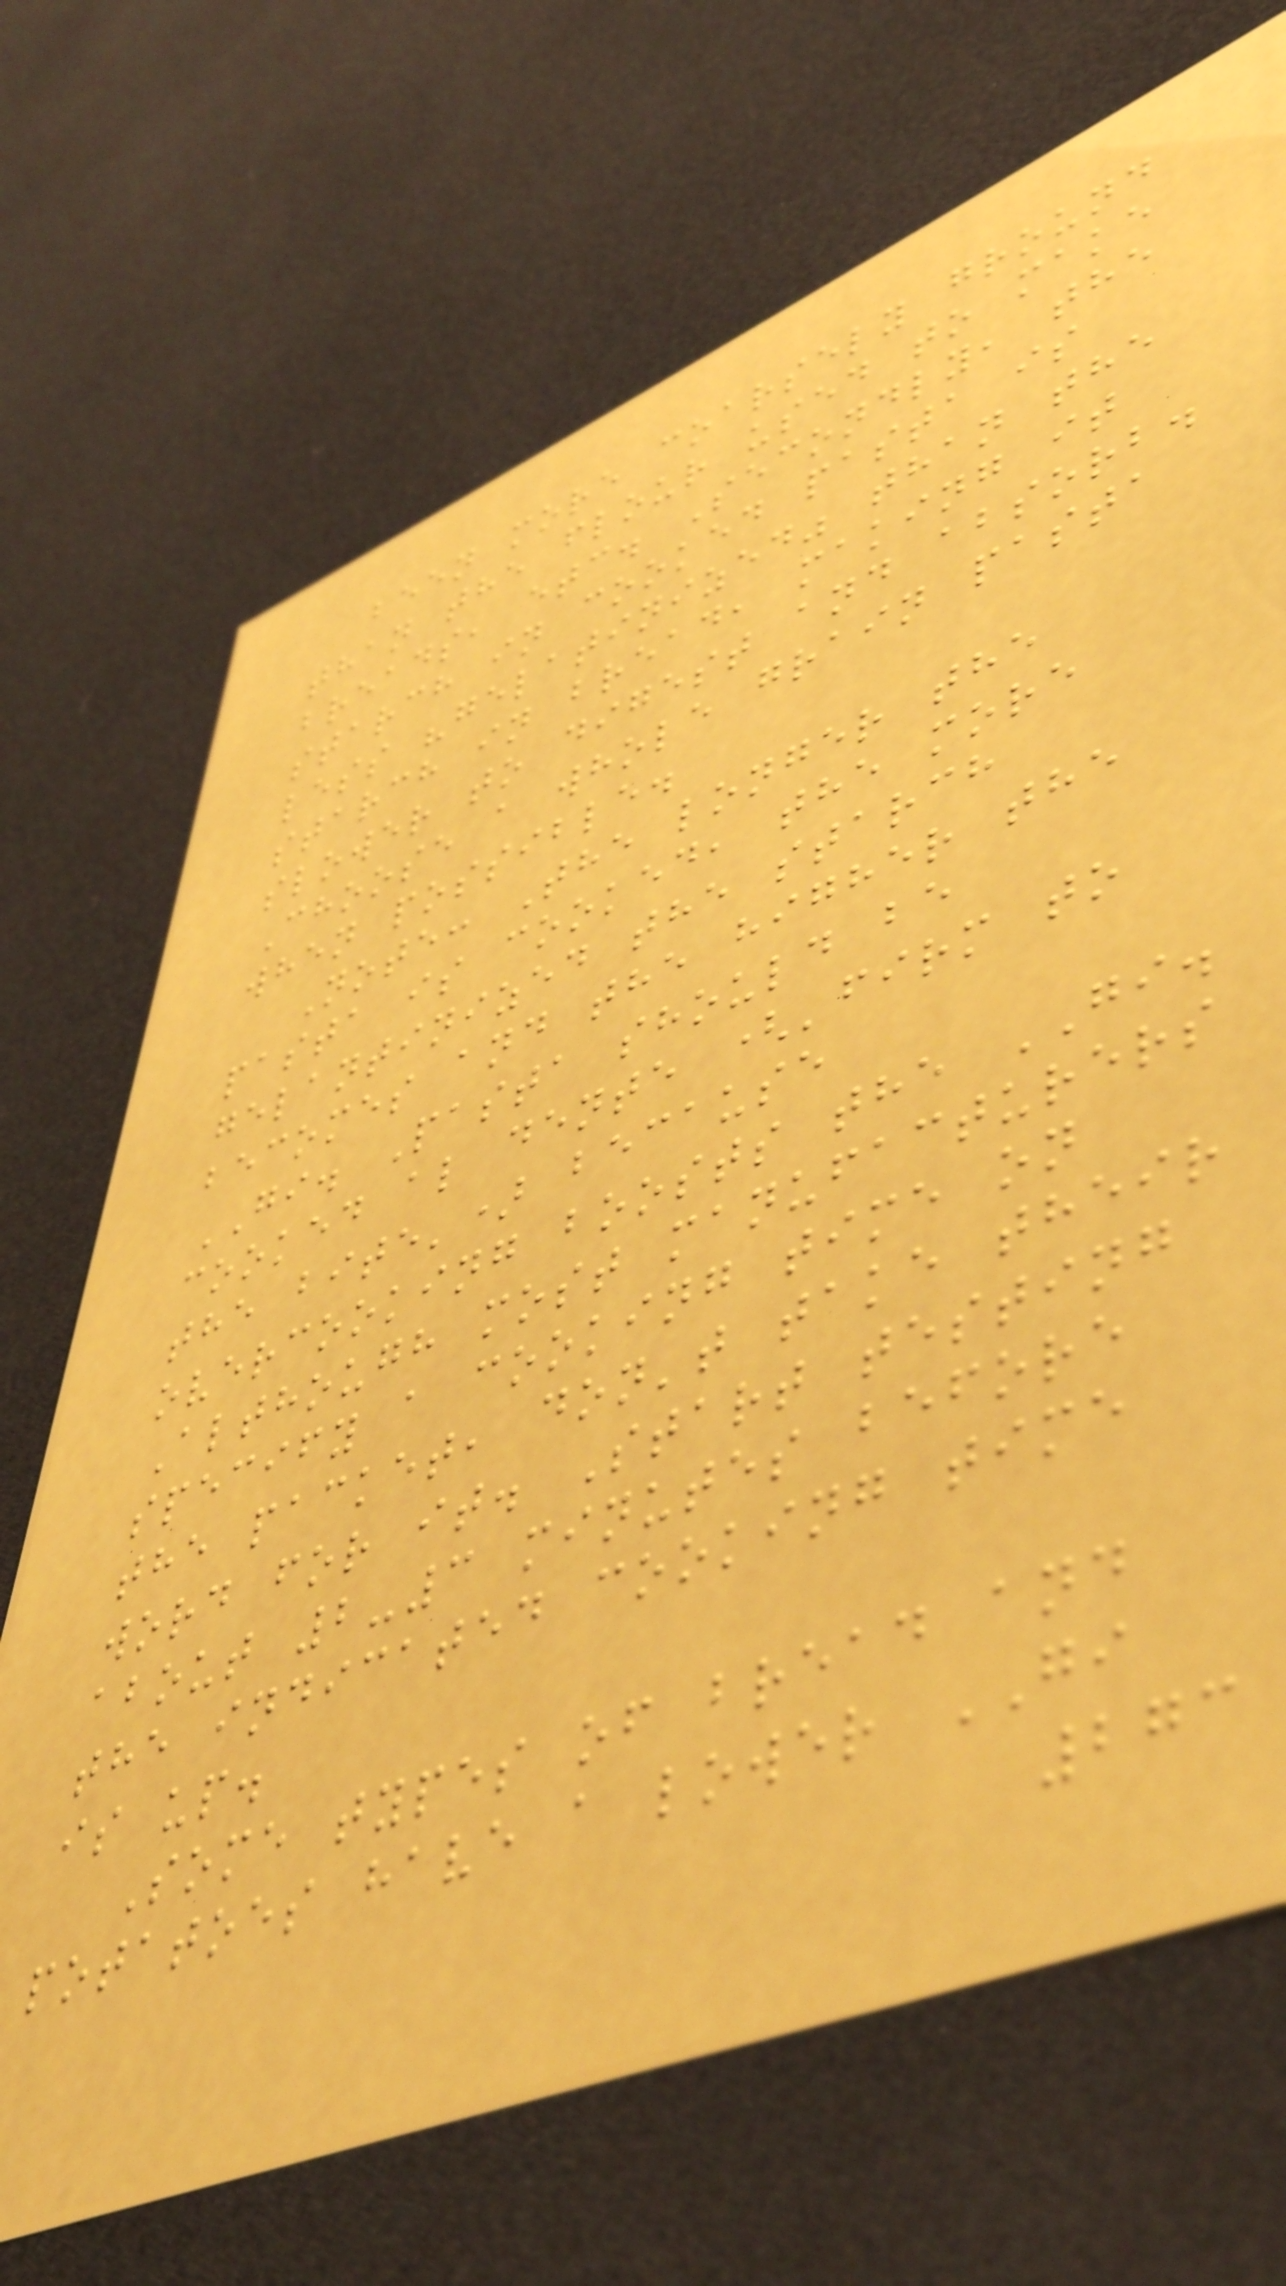been more coarsely ground
than the flour used to make
breads, etc. Secondly, the
starch in cooked pasta is
less "gelatinized" than the
starch in bread, making it
slower to digest and absorb.
Choose a whole grain pasta
when possible.
Note: The longer the
pasta is cooked, the more
gelantinized the starch
becomes and the higher the
GI. Pasta should be
cooked al dente ('firm to
the bite') because
overcooking boosts the GI.
Although most manufacturers
specify a cooking time on
the packet, don't take their
word for it. Start testing
about 2-3 minutes before
the indicated cooking time
is up.
Some types of bread and
potatoes have a lower GI
273
